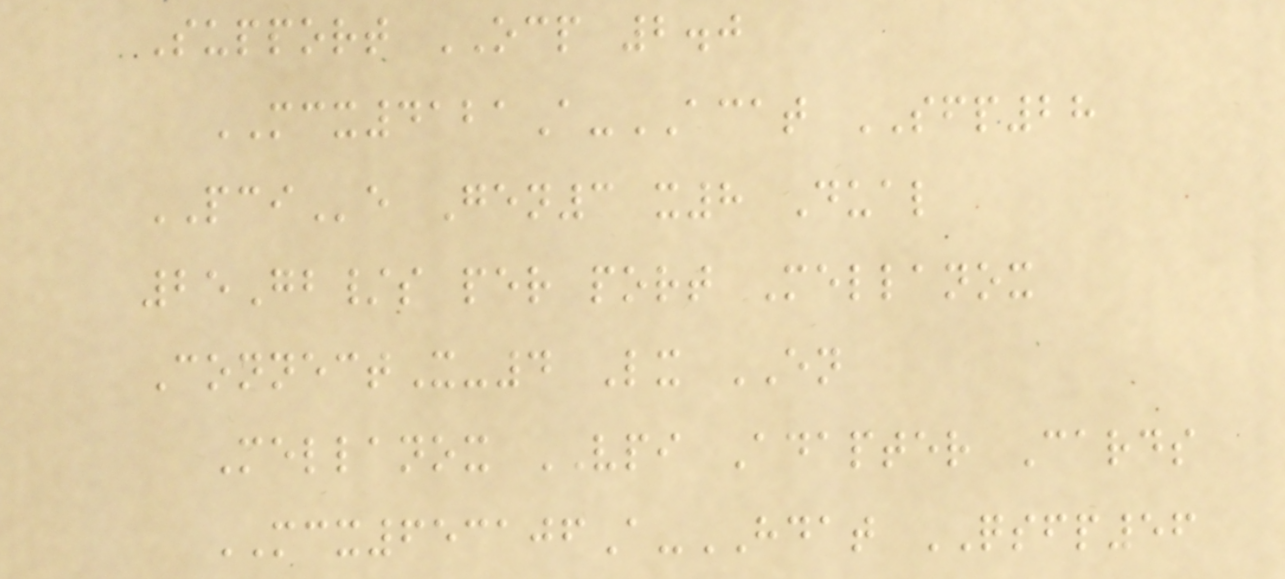Support OCP 2.0
MCX4121A-ACAT SFP28
PCIe Gen3 x8 Dual
25Gb/s per port Mellanox
ConnectX-4 Lx EN
Mellanox VPI Adapter Cards
MCX653106A-HDAT QSFP56
